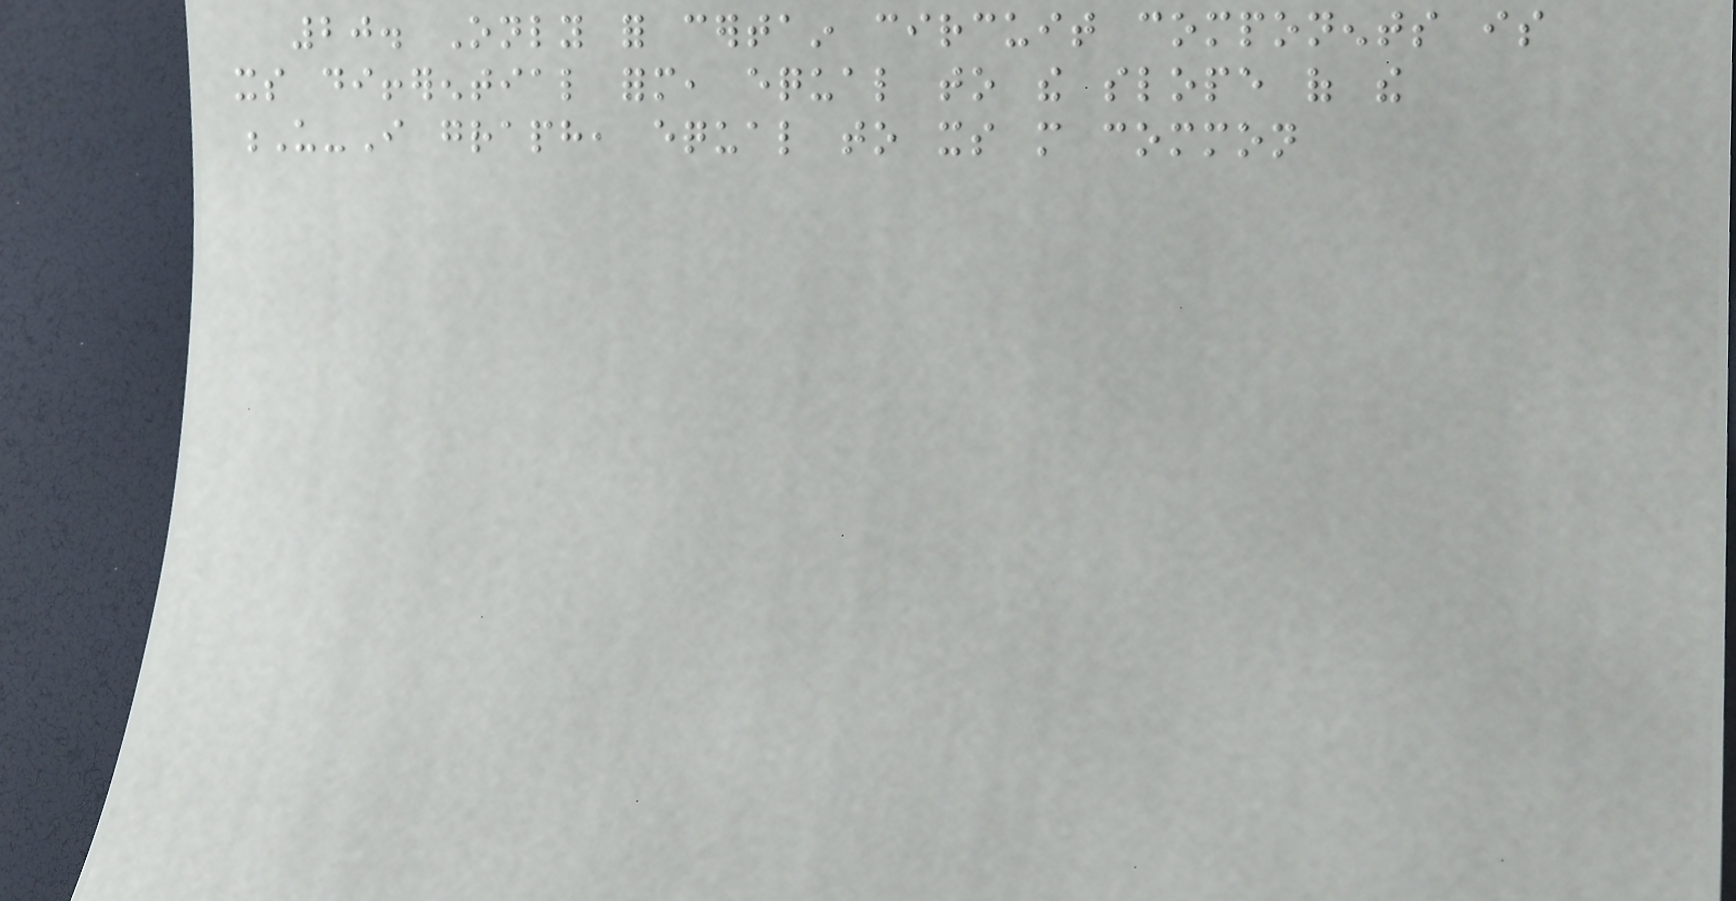20. Only for certain circuit components is
its differential form, equal to the slope of the
U-I graph, equal to its more common
